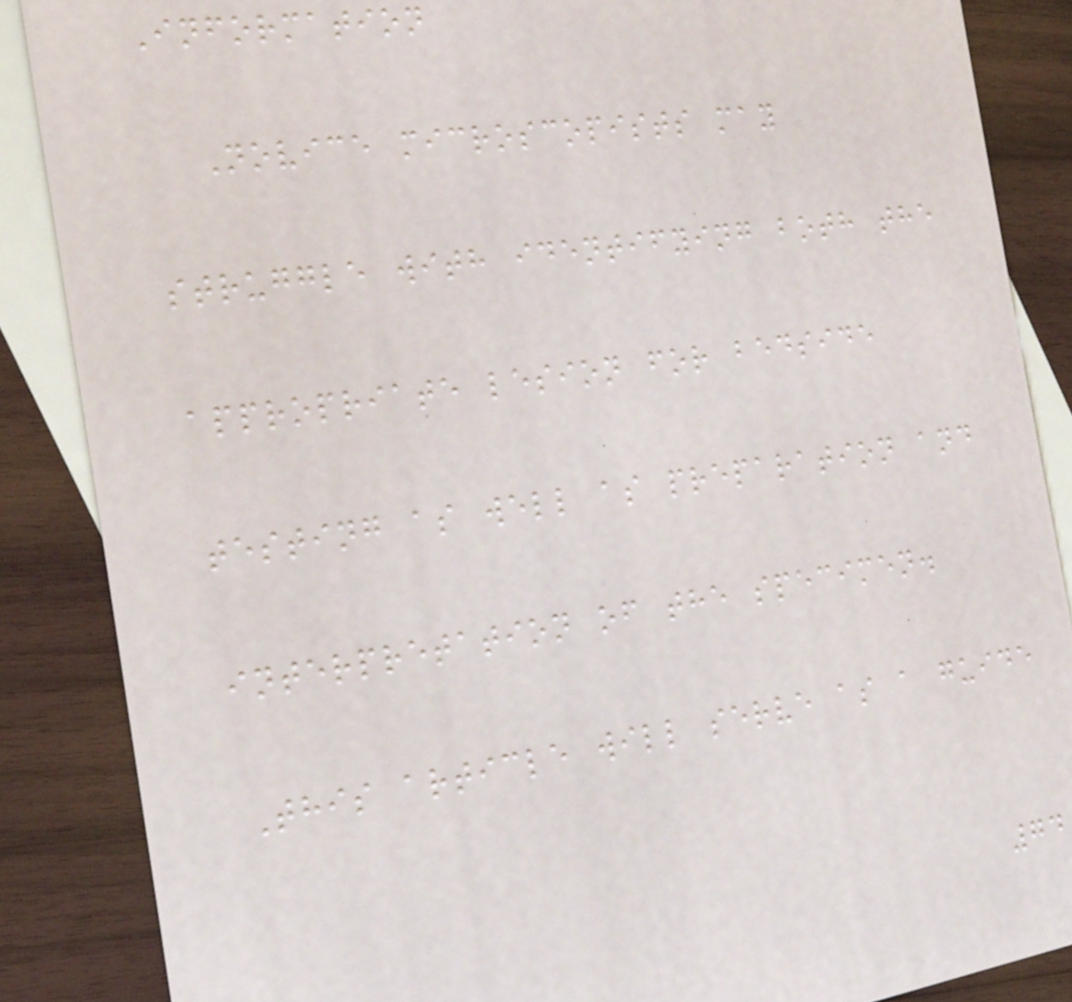Information
Novice microscopists may
struggle with identifying both the
appropriate lesion for bedside
testing as well as preparation and
interpretation of the specimen.
This article will serve as a guide
74
